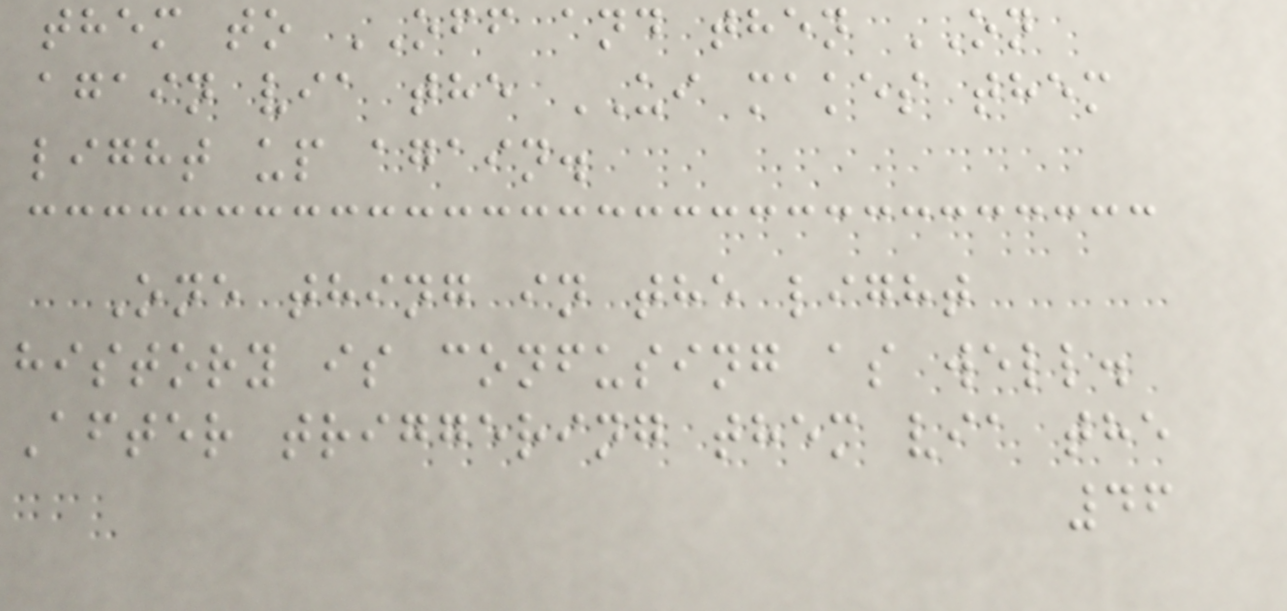them to OFF and then ON
again via the UI makes them
light up again.
One thing in the light
history is confusing as well.
After triggering them via the
46
